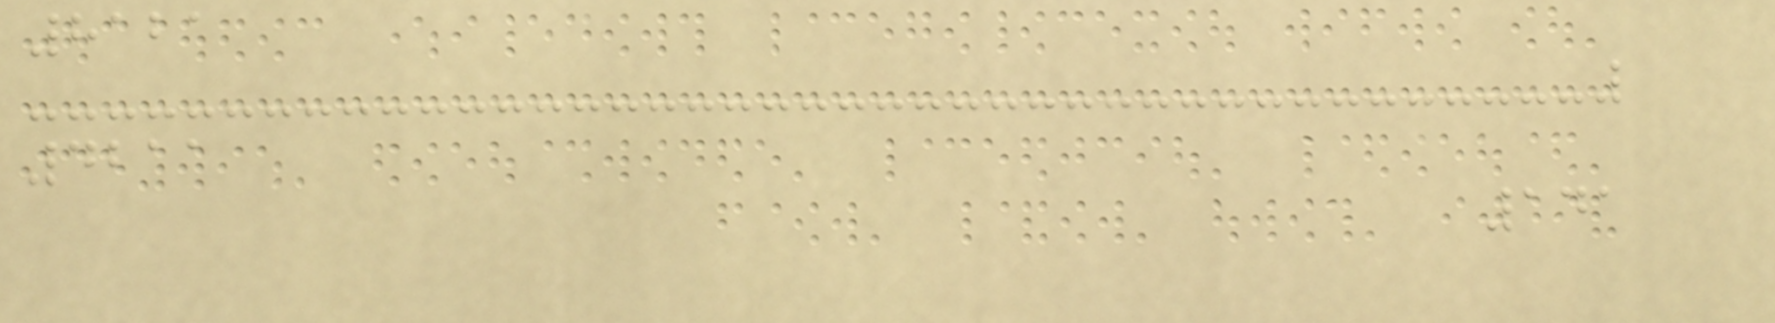8121
4211
141
